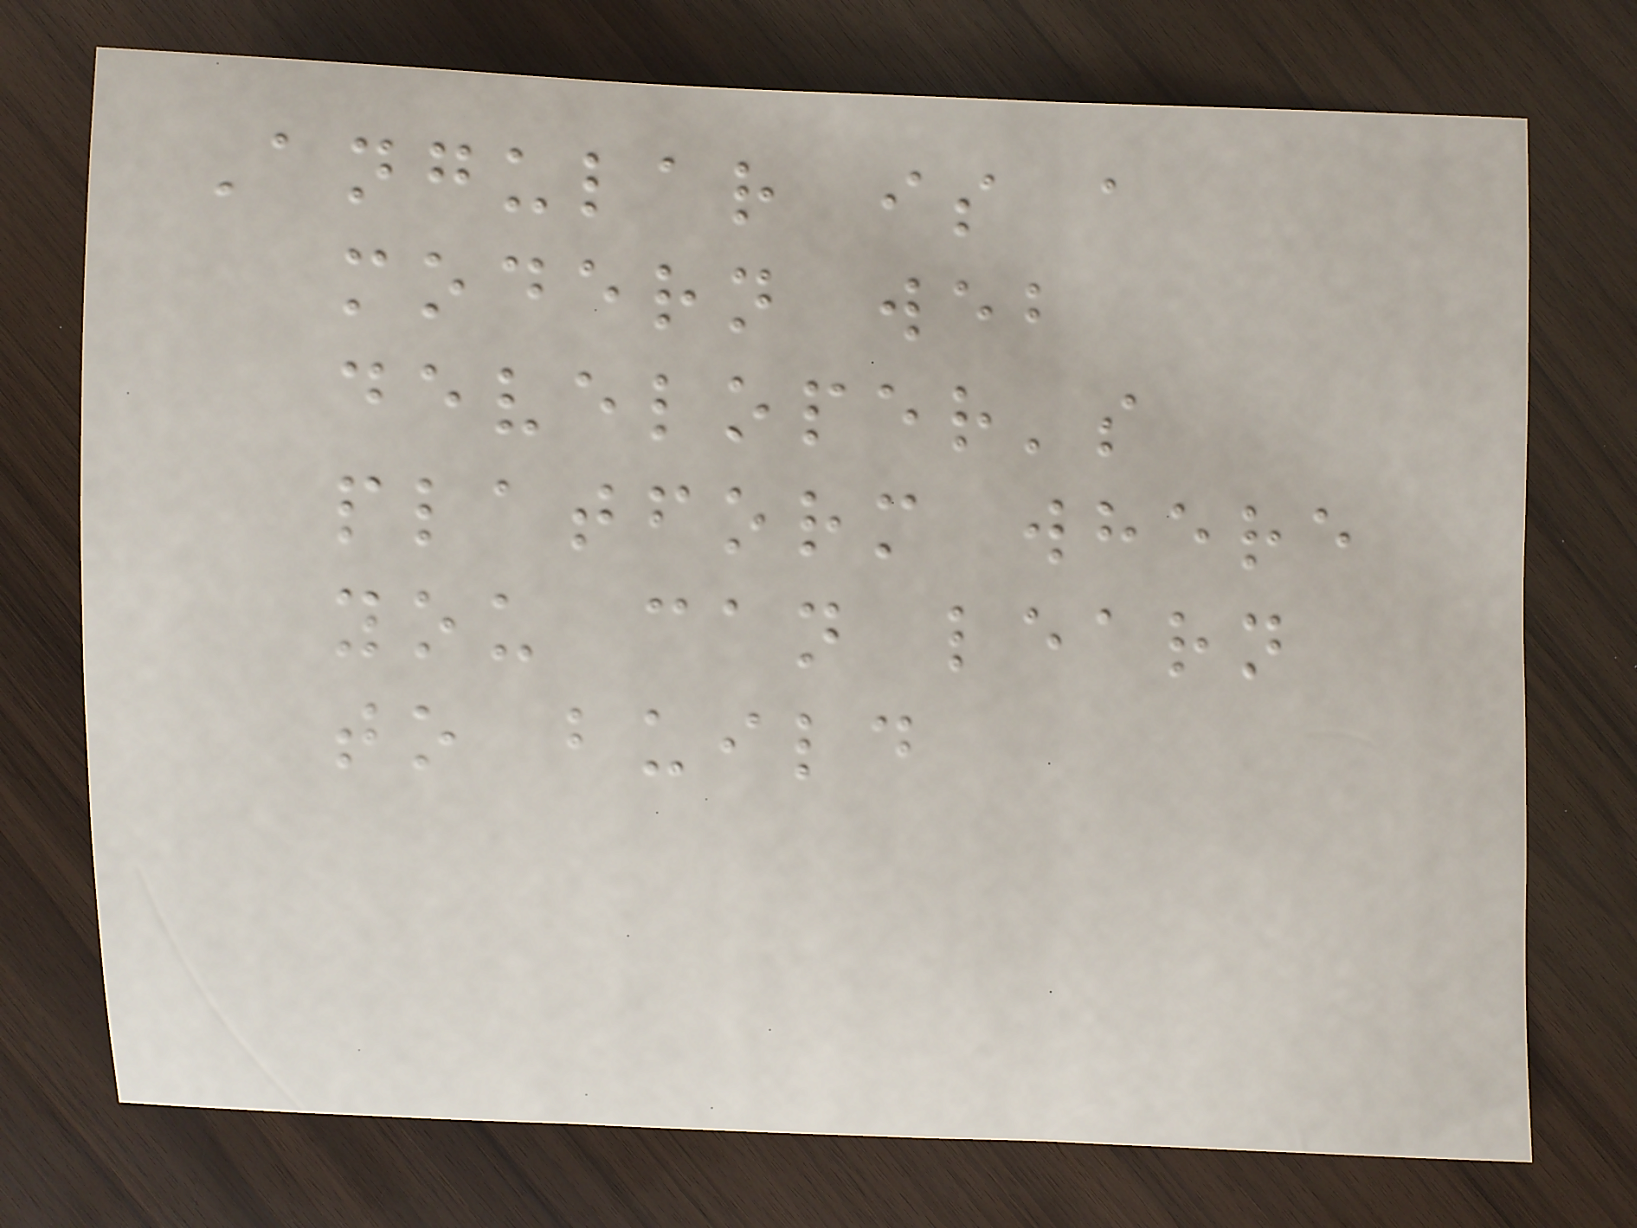Angular is a
modern web
developer's
platform where
you can learn
to build
